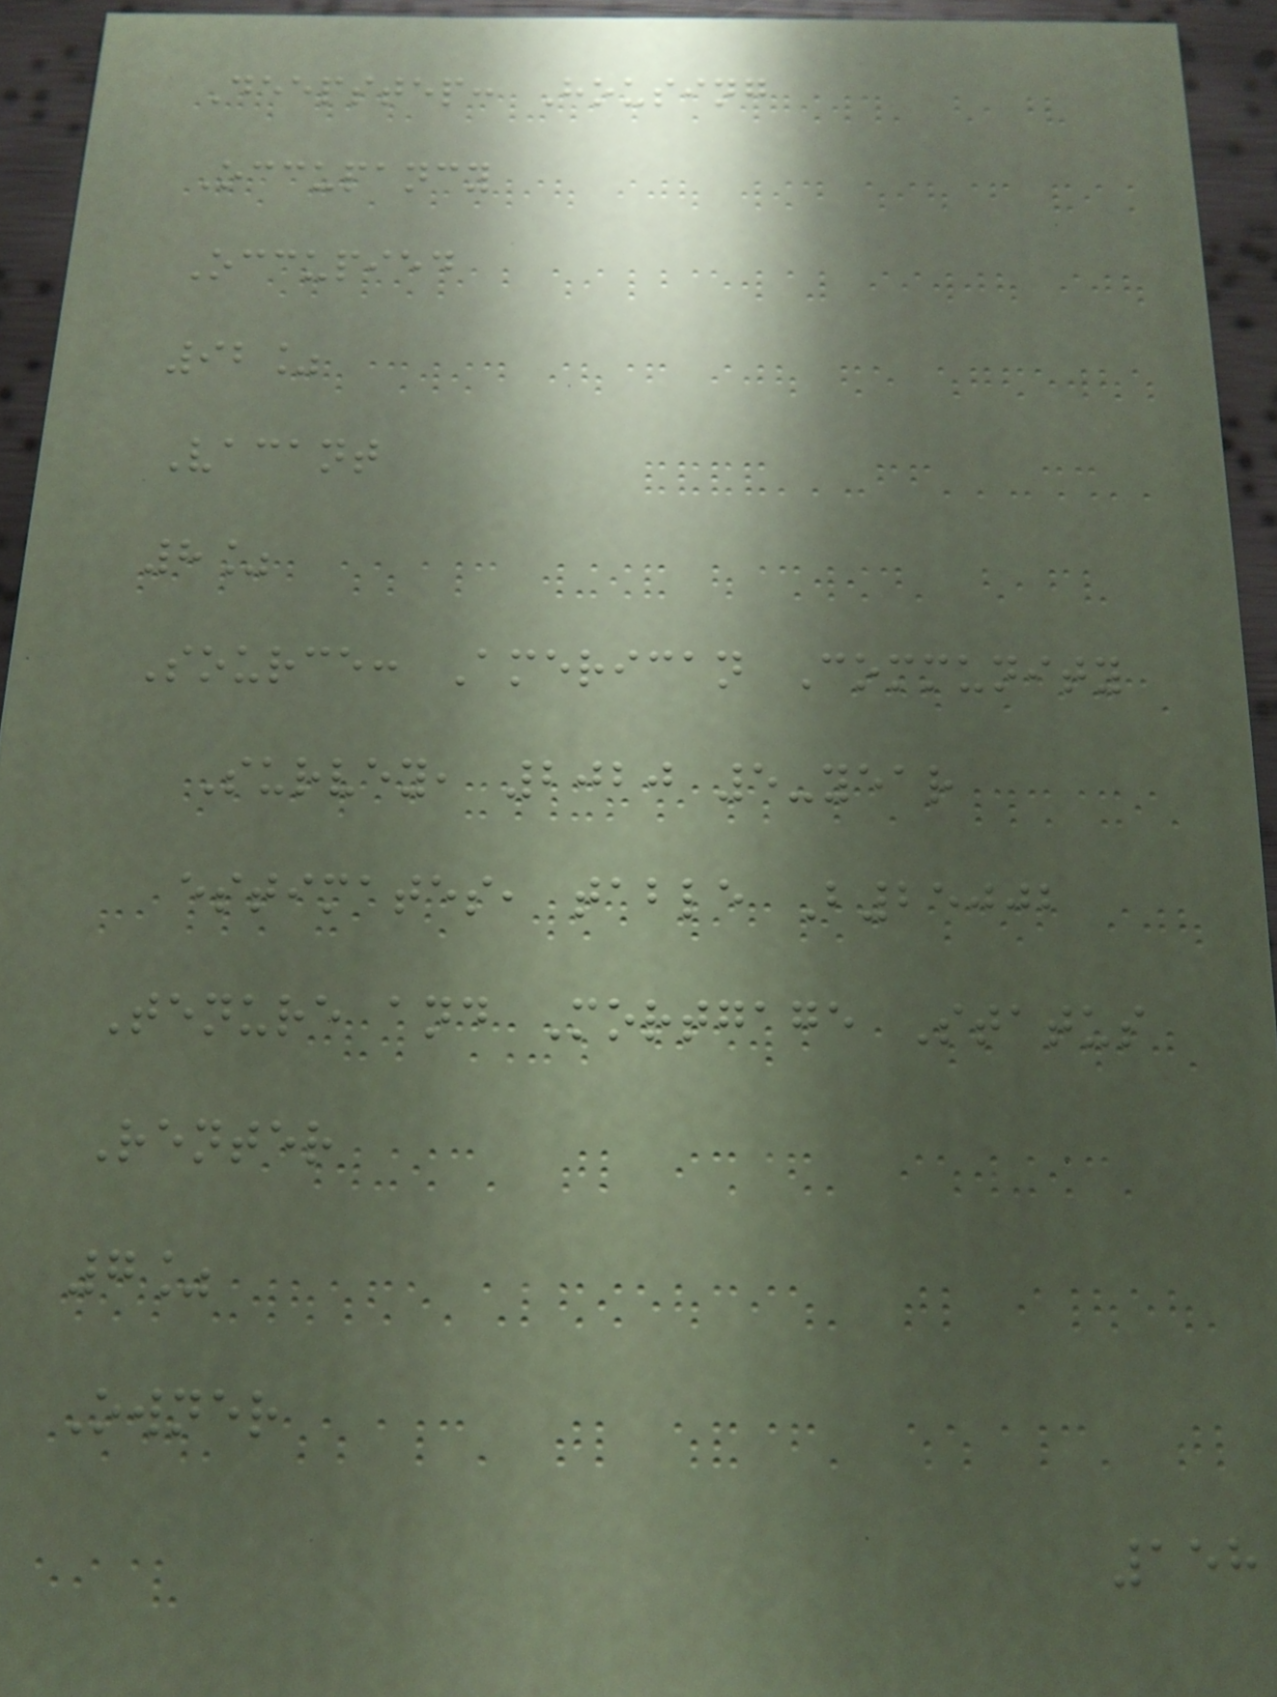Deepstep: Housing
Occupancy
Occupied
92%
Vacant
8%
Source: American Community
Survey, 2020 5-year
estimates, table B25002
Tenure and Mortgage Status
Renter
7%
Owner
158
